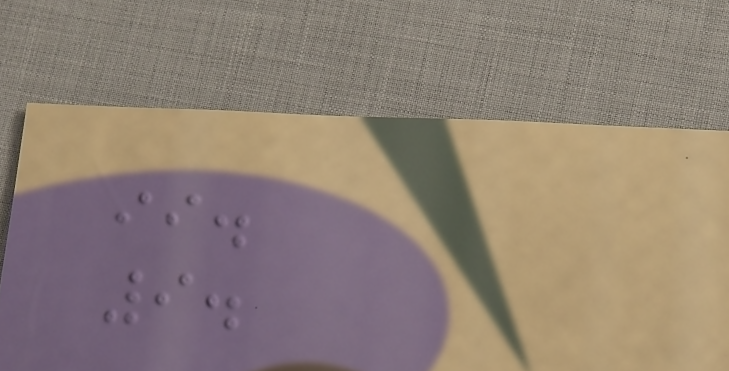ii.
9.
